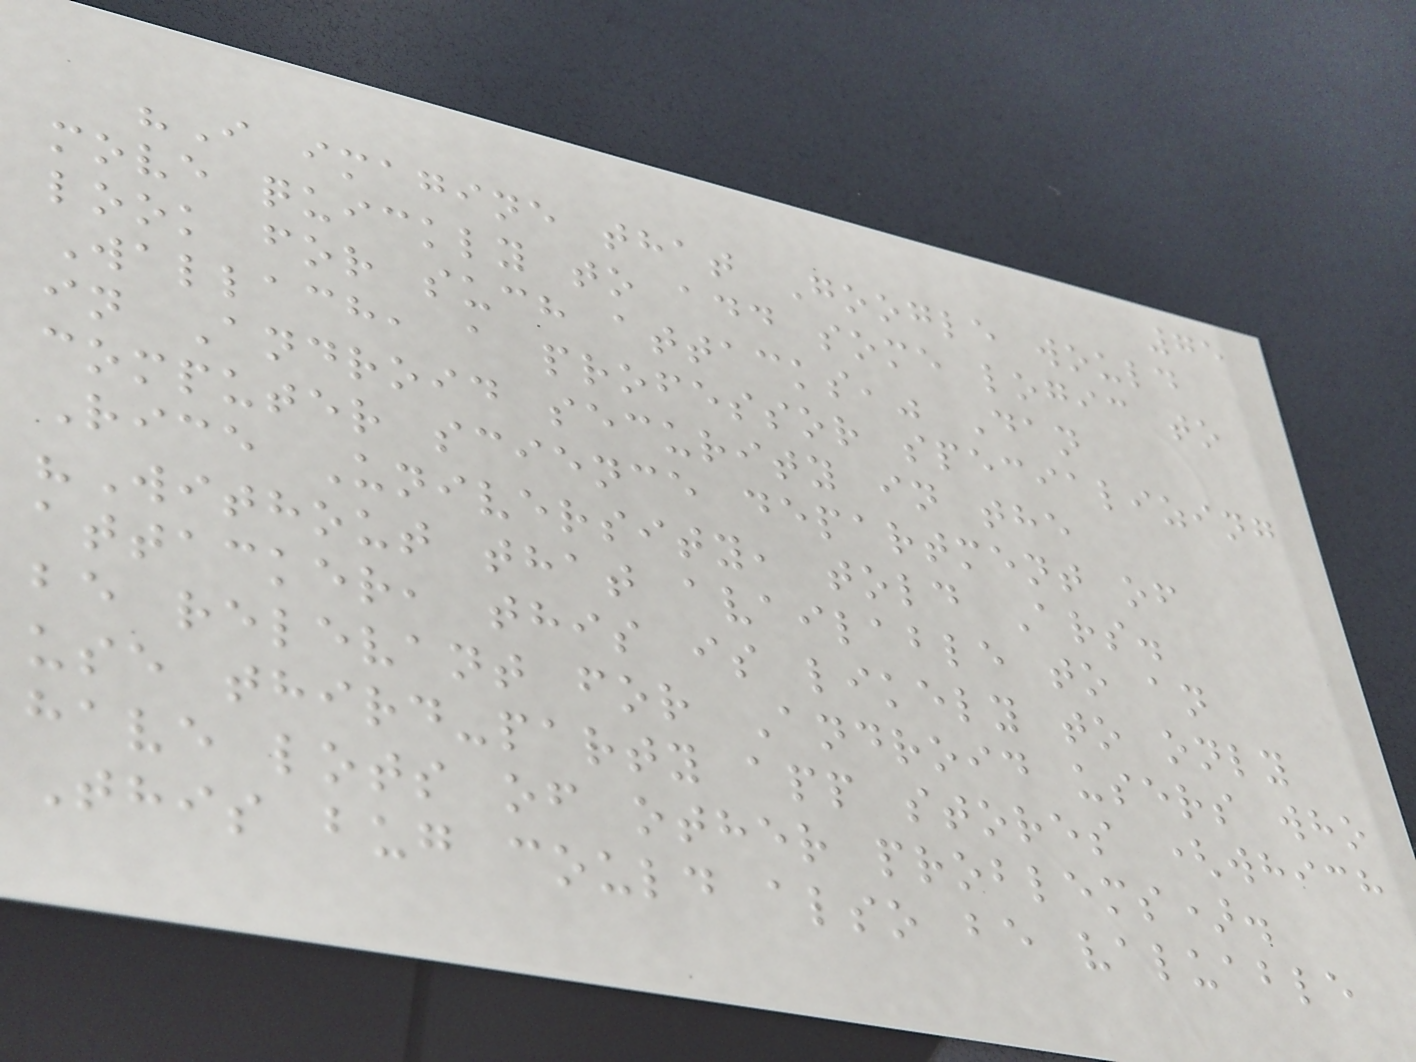75
"I imagine that Google would
move quickly to add some logic to
look for such attacks," Dan
Wallach, a professor specializing
in Android security in the
computer science department of
Rice University, told Ars.
"Without that available to an
attacker, this is likely to only
be relevant for Android users who
use third-party app stores (which
have lots of other problems).
This bug could also be valuable
